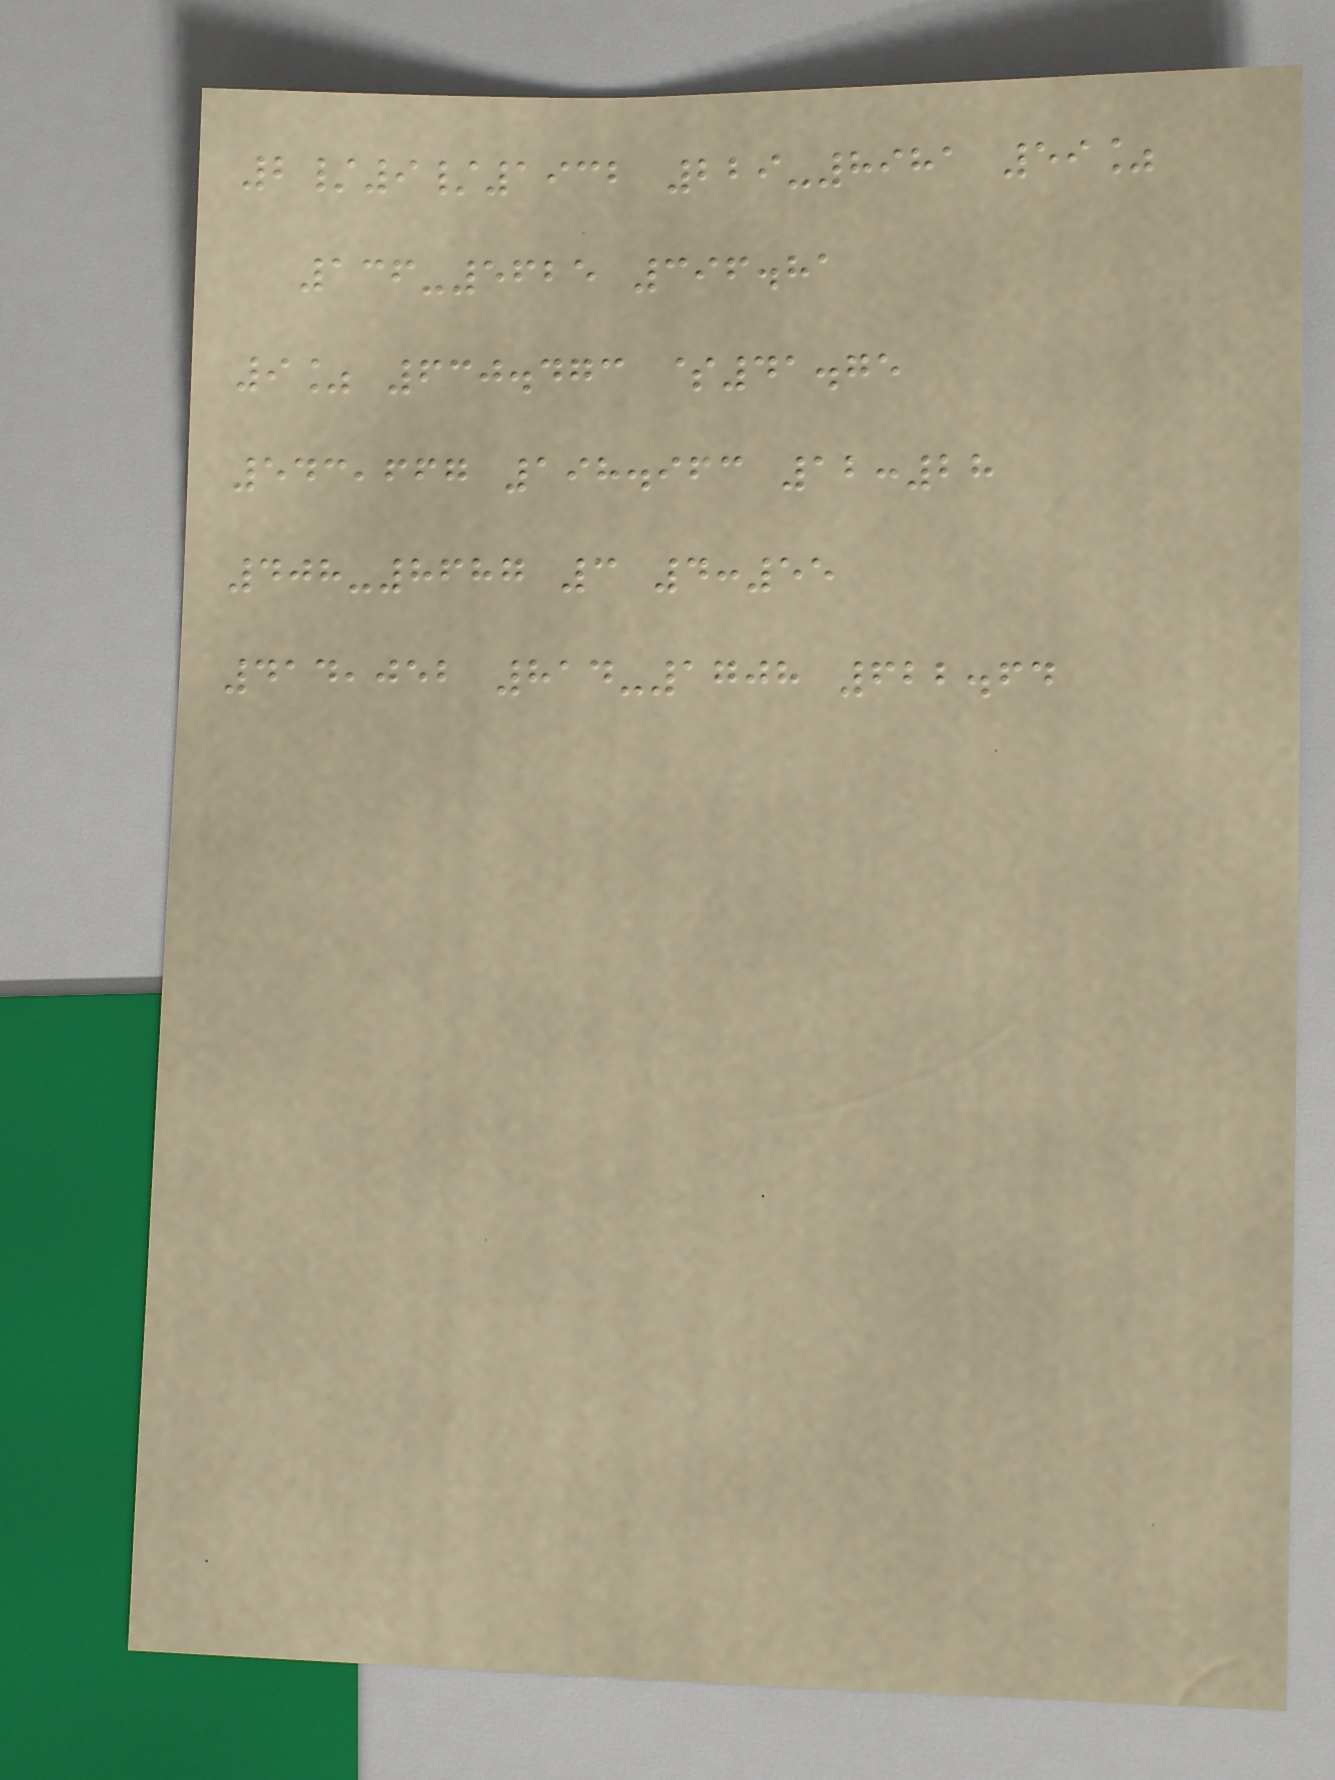2/9/1932 229-8981 59%
136-5625 396.81
9% 630.473 $41.75
543,667 198.963 12:28
408-8687 3 4:55
414,052 814-1708 622.64
